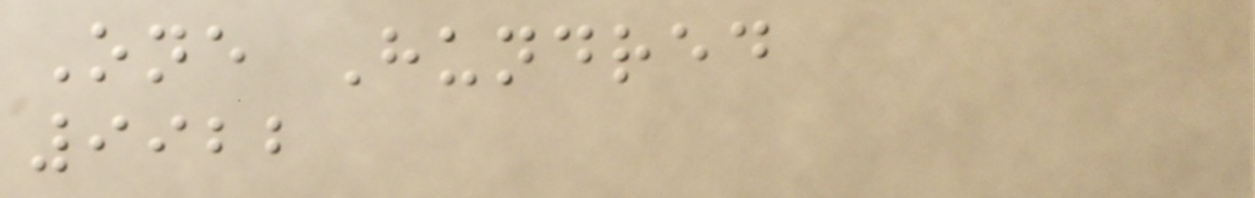One Hundred
9922
